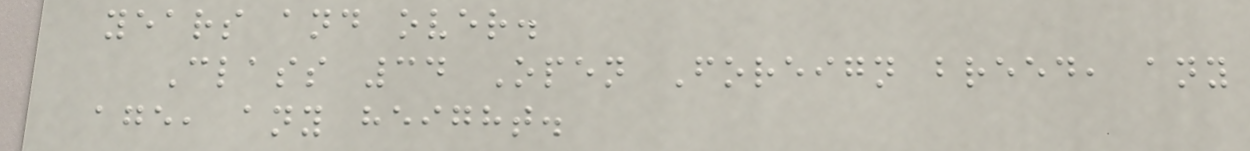years and over.
Class 34 Open Foreign breed, any
age, any height.
